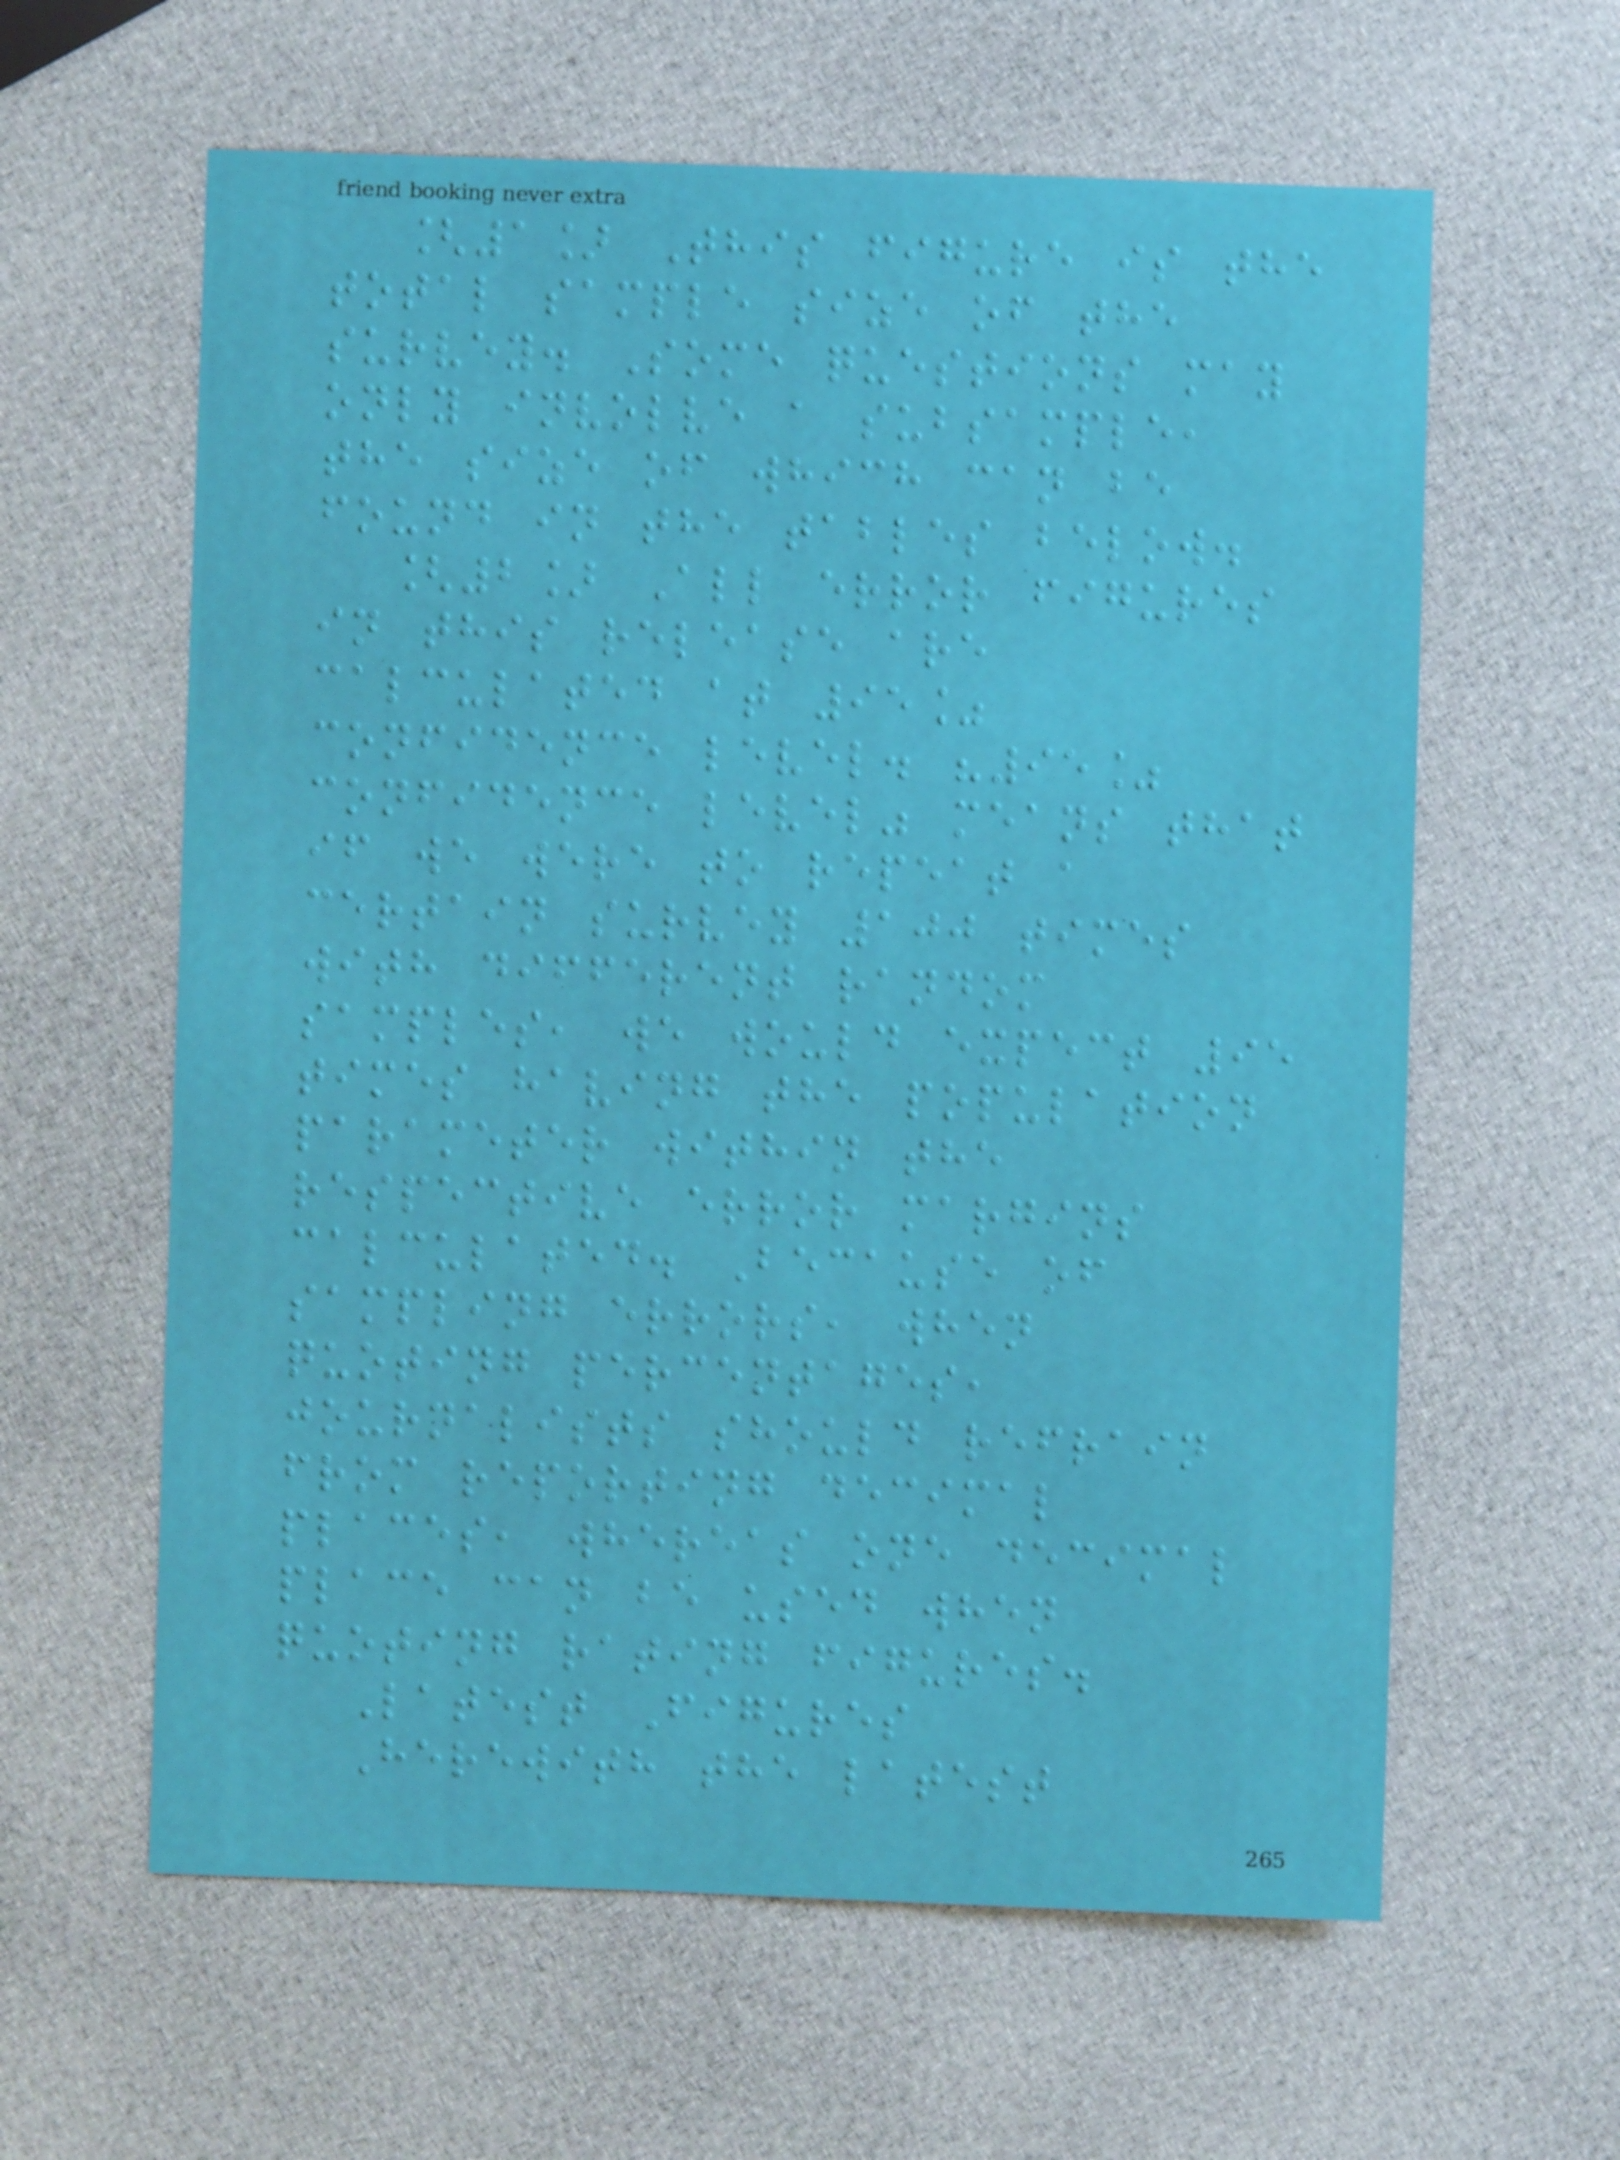[1] This figure is the
total sample size of the
survey. Some questions may
only involve a subsample,
the size of which can be
found in the tables below.
[2] All error figures
in this release are
calculated at 95%
confidence level. "95%
confidence level" means that
if we were to repeat a
certain survey 100 times
with different random
samples, we would expect 95
times having the population
parameter within the
respective error margins
calculated. Because of
sampling errors, when
quoting percentages,
journalists should refrain
from reporting decimal
places, whereas one decimal
place can be used when
quoting rating figures.
Latest Figures
Herewith the latest
